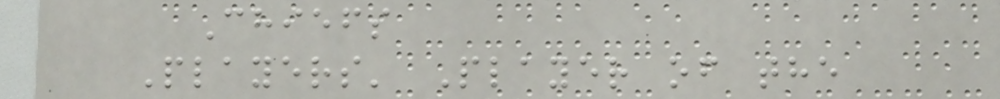Chiefs
Players' Player of the
